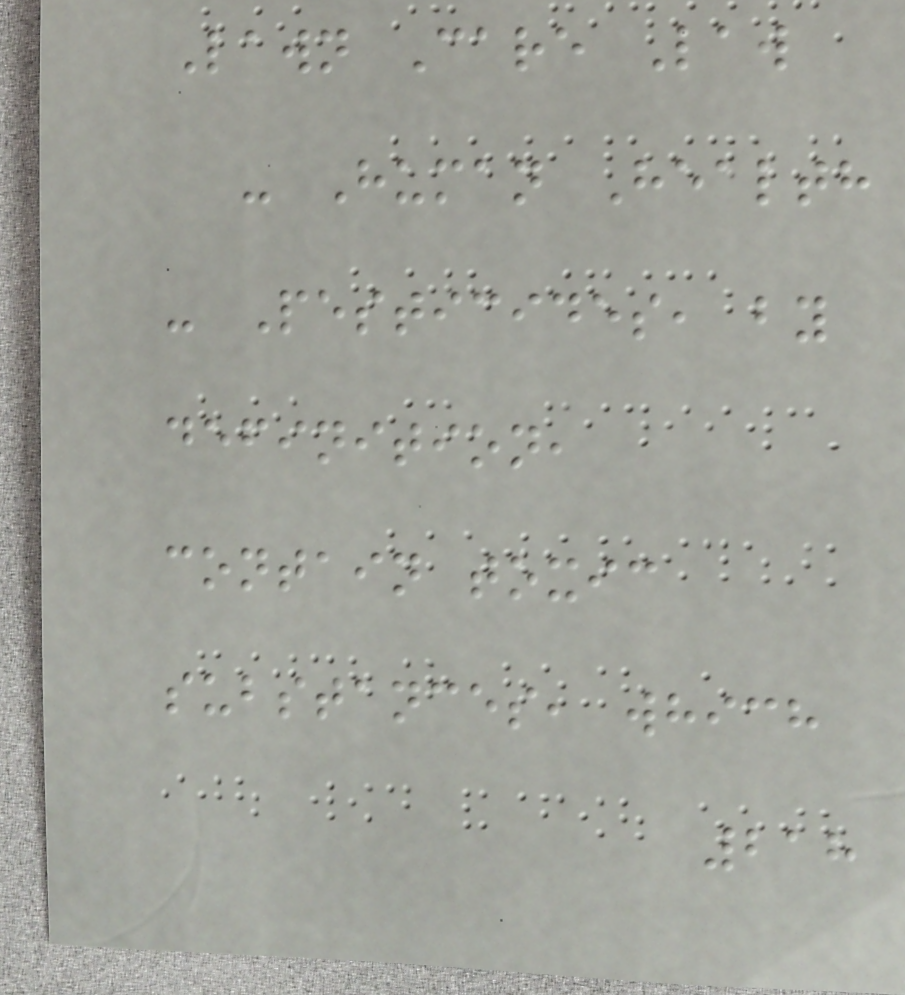Lawn Care Law
- Human Health
- Pesticides, by
definition,
contain toxic
substances, which
218
